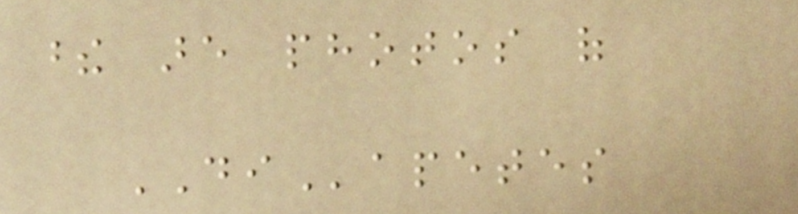these are photos of
DIapetes
